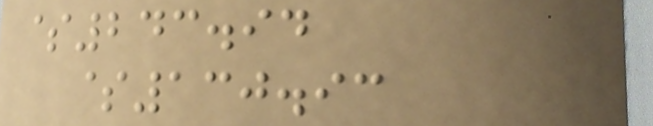$243.94
$130.93
